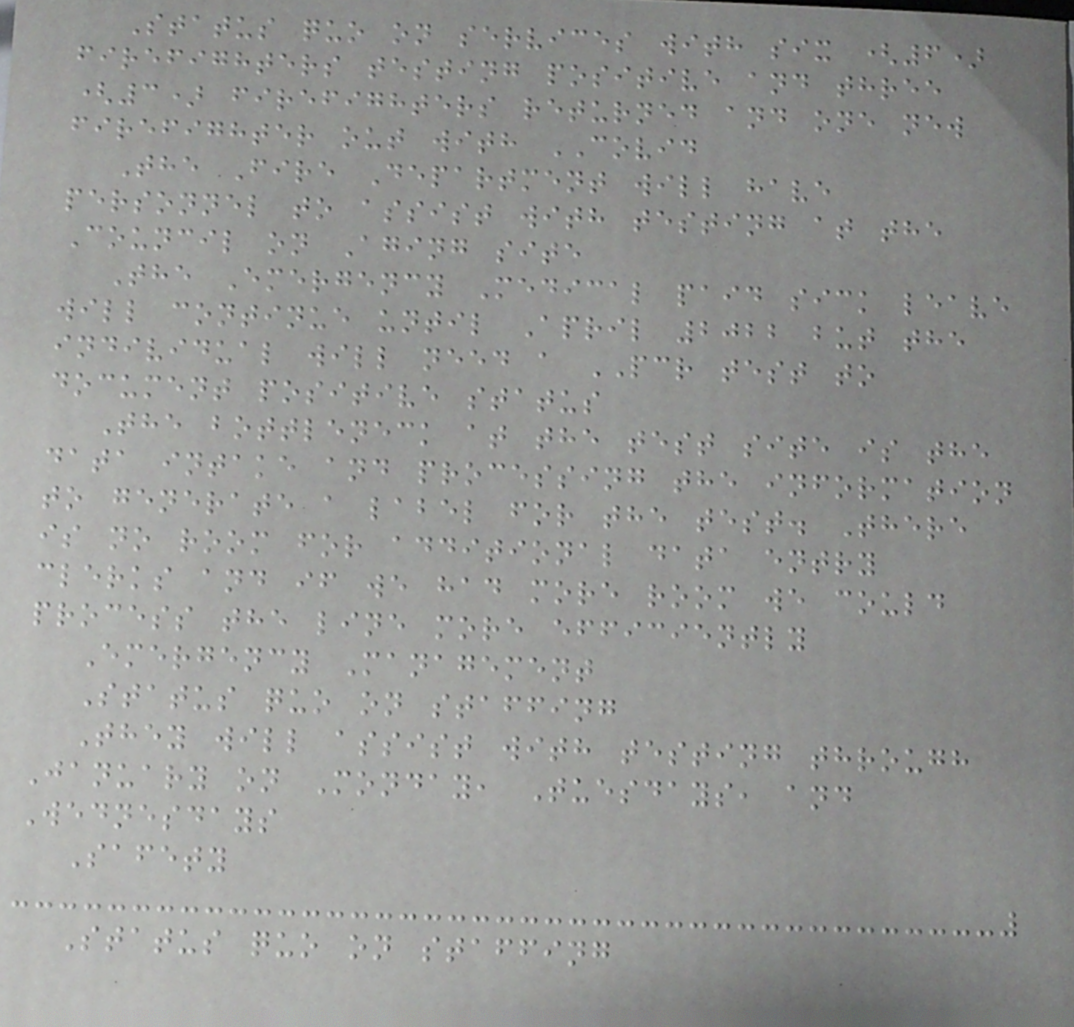Status quo on services with six (6)
firefighters testing positive and three
(3) firefighters returned and one new
firefighter out with COVID
The Fire Department will have
personnel to assist with testing at the
Council on Aging site
The Emergency Medical paid sick leave
will continue until April 2022 but the
individual will need a PCR test to
document positive status
The bottleneck at the test site is the
data intake and processing the information
to generate a label for the test. There
is no room for additional data entry
clerks and if we had more room we could
process the line more efficiently
Emergency Management
Status quo on staffing
They will assist with testing through
January on Monday, Tuesdays, and
Wednesdays
Safety
Status quo on staffing
